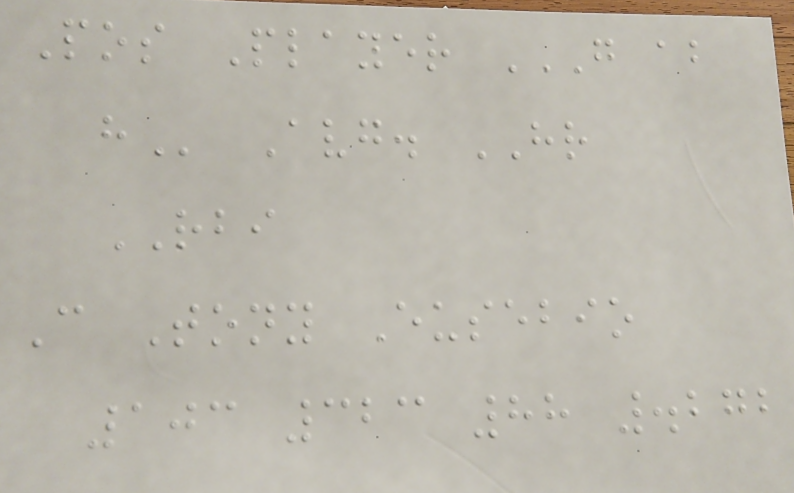Pos Player G AB
H Avg. HR
RBI
C Tony Eusebio
103 323 88 .272
